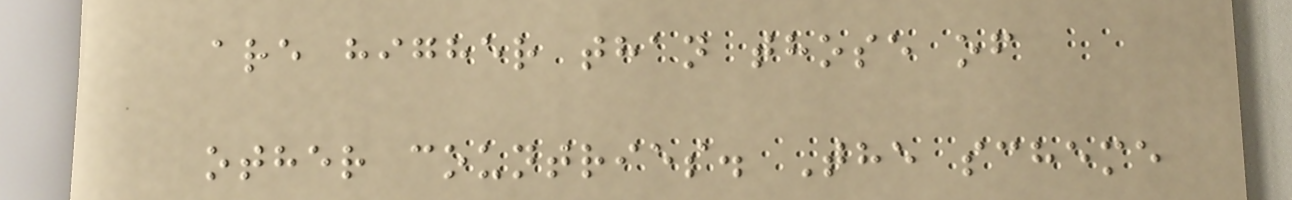are higher than those of
other countries. The scheme
